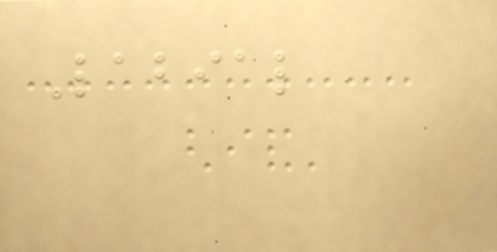Labial
